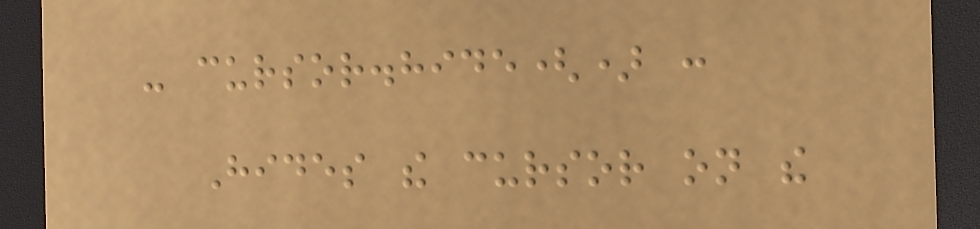- cursor.hide() :
Hides the cursor on the
